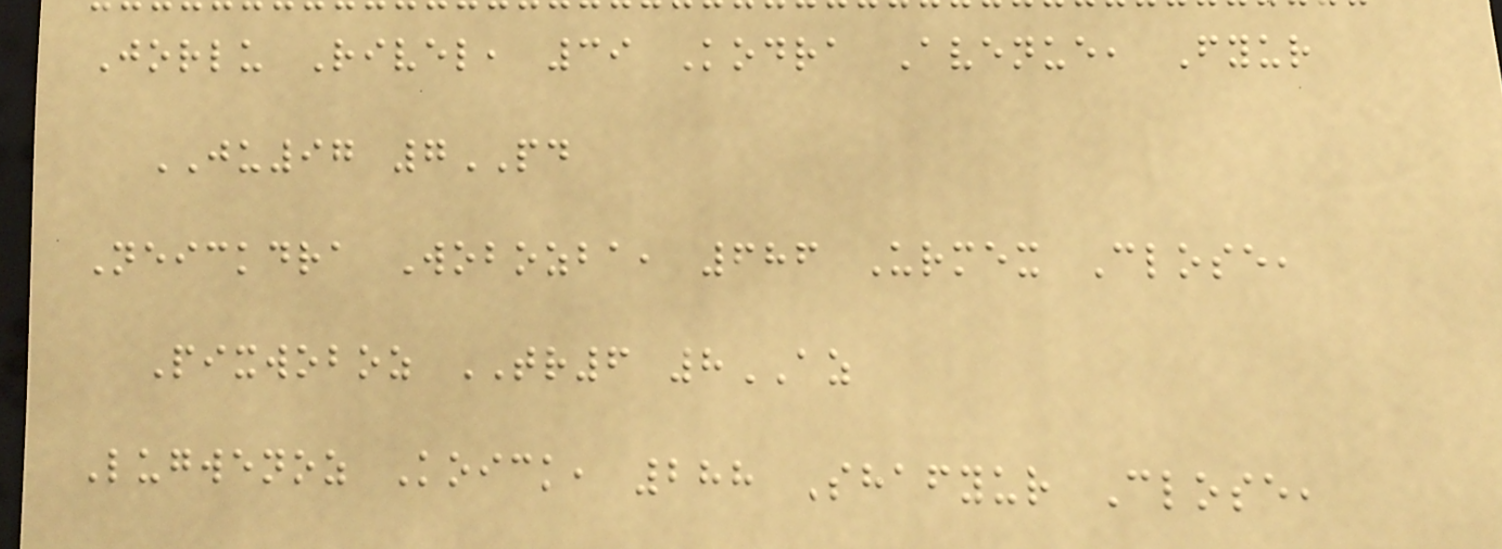Jorlu Rivel, 39 Kodra Avenue, Fyur
JU97 7PD
Neickdra Wobozba, 686 Urmex Close,
Pixwoboz TR6 8AZ
Lugwenoz Koick, 288 Shafyur Close,
